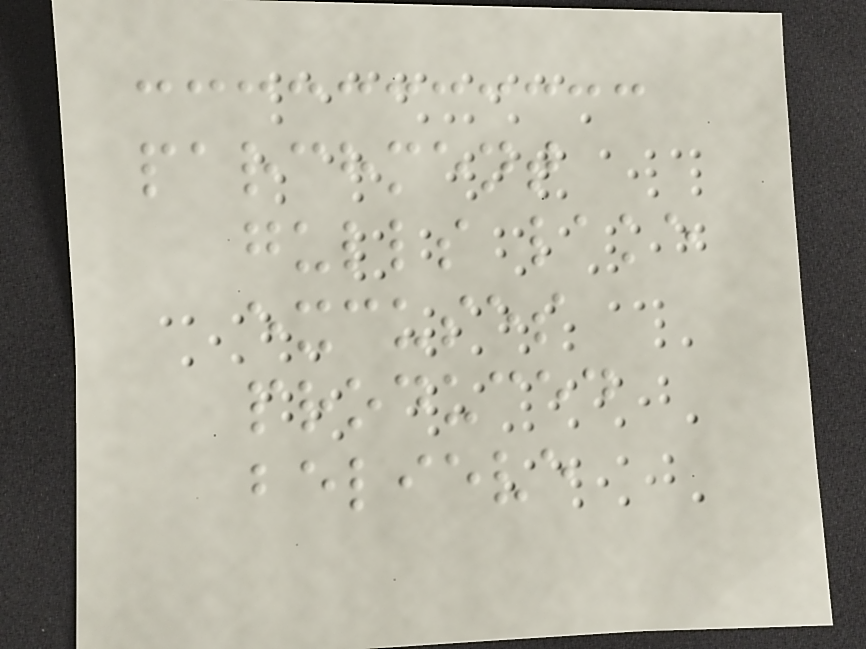parchment
gulls lake
excuses
produced
believe
